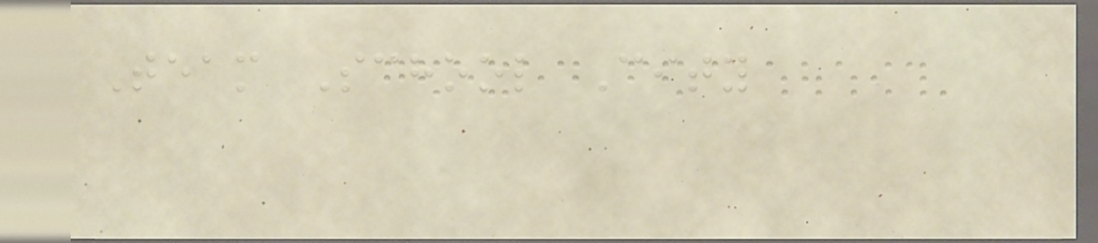Team School City
